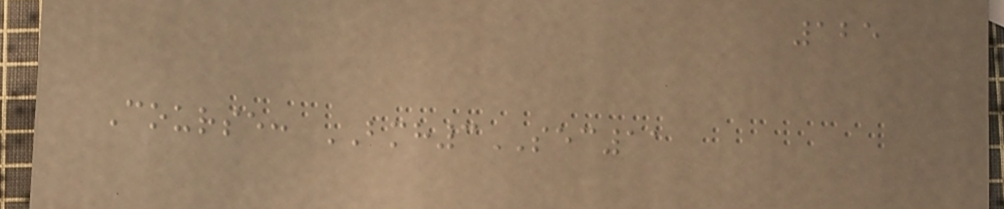125
Course: BMH3SEC11
